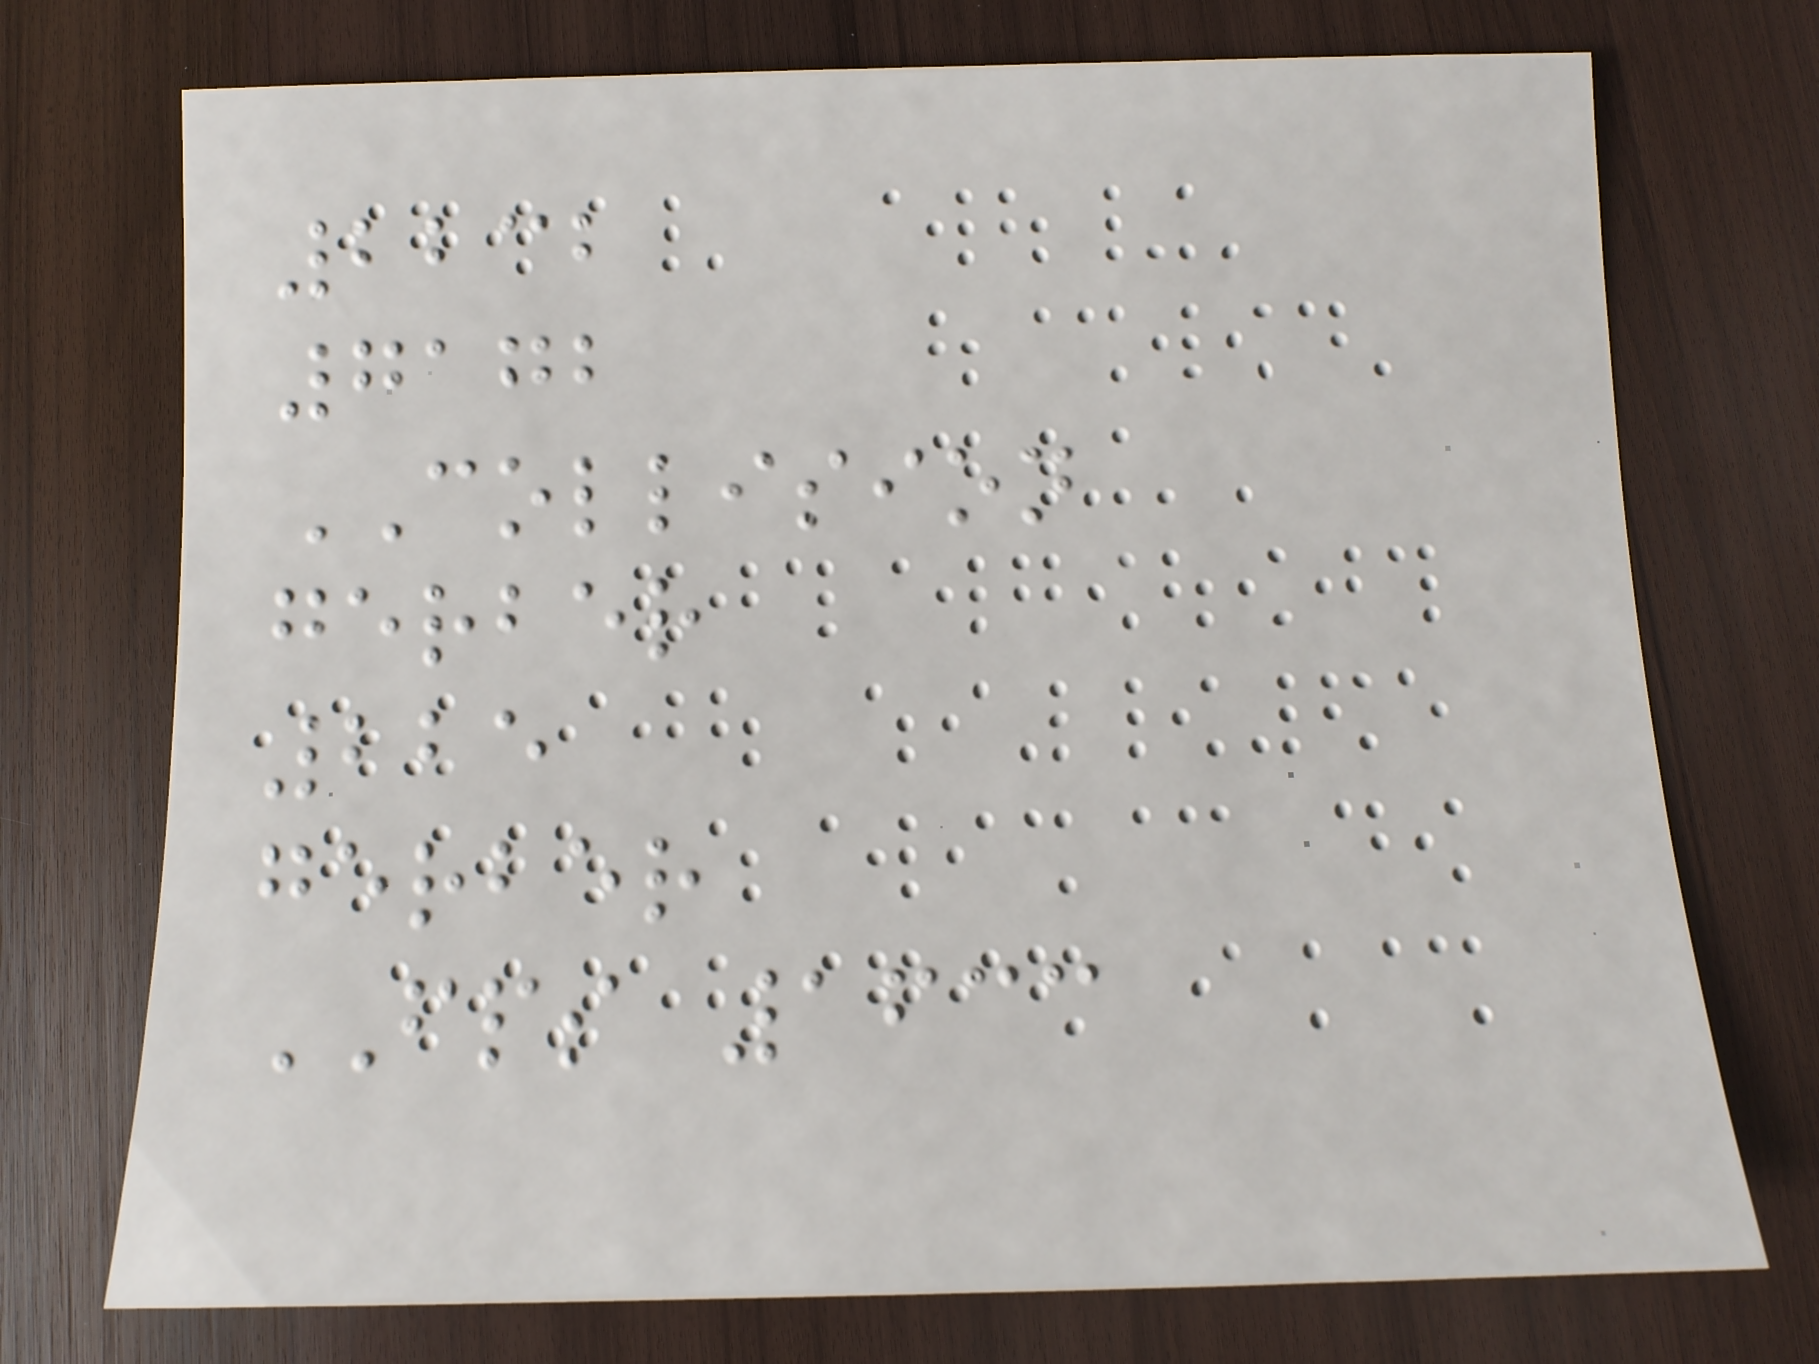2232
7172
COLLISION
gerber
225
gerber
FPS 1633
